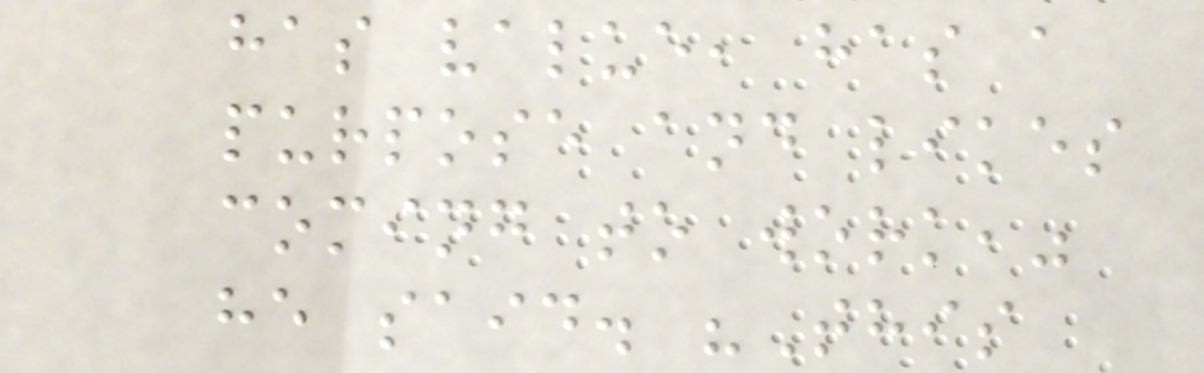has value, has a
purpose and likes
coming to work,"
he said. "This
